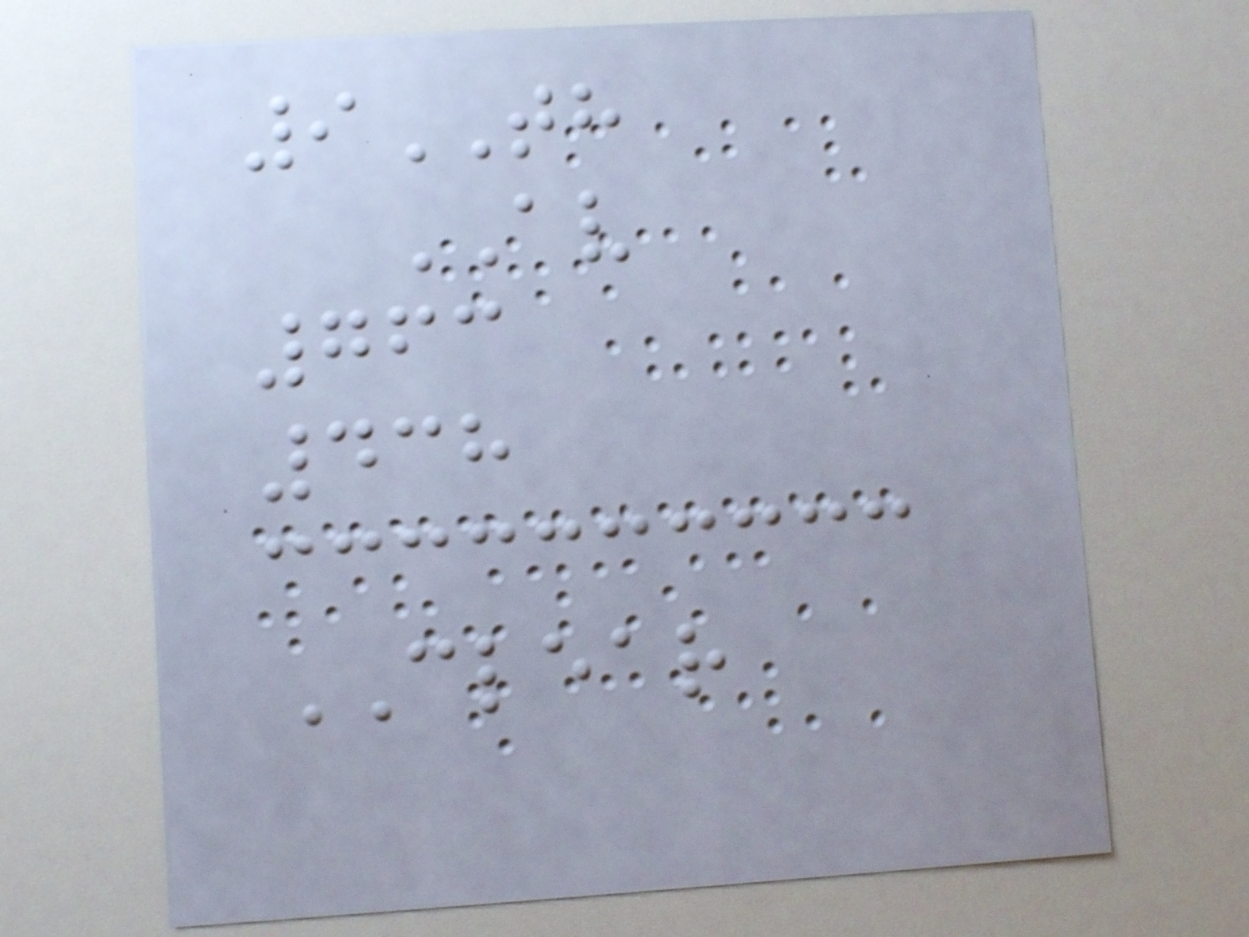9TH
AV
763
438
CLEAR
